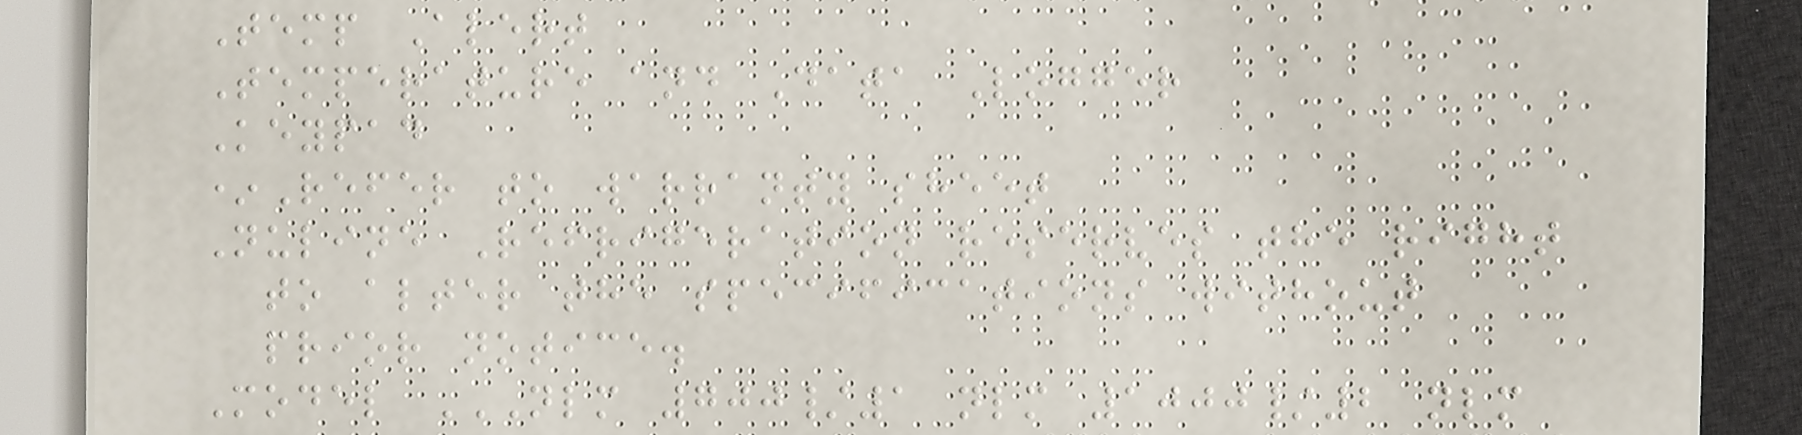Temp Alert
Temperature and Data Logger
Keypad
*Refer to warranty sheet
Nuline Refrigeration reserves the right
to alter the specifications without
prior notice.
Model NLM 700/1 NLM 1000/2 NLM
